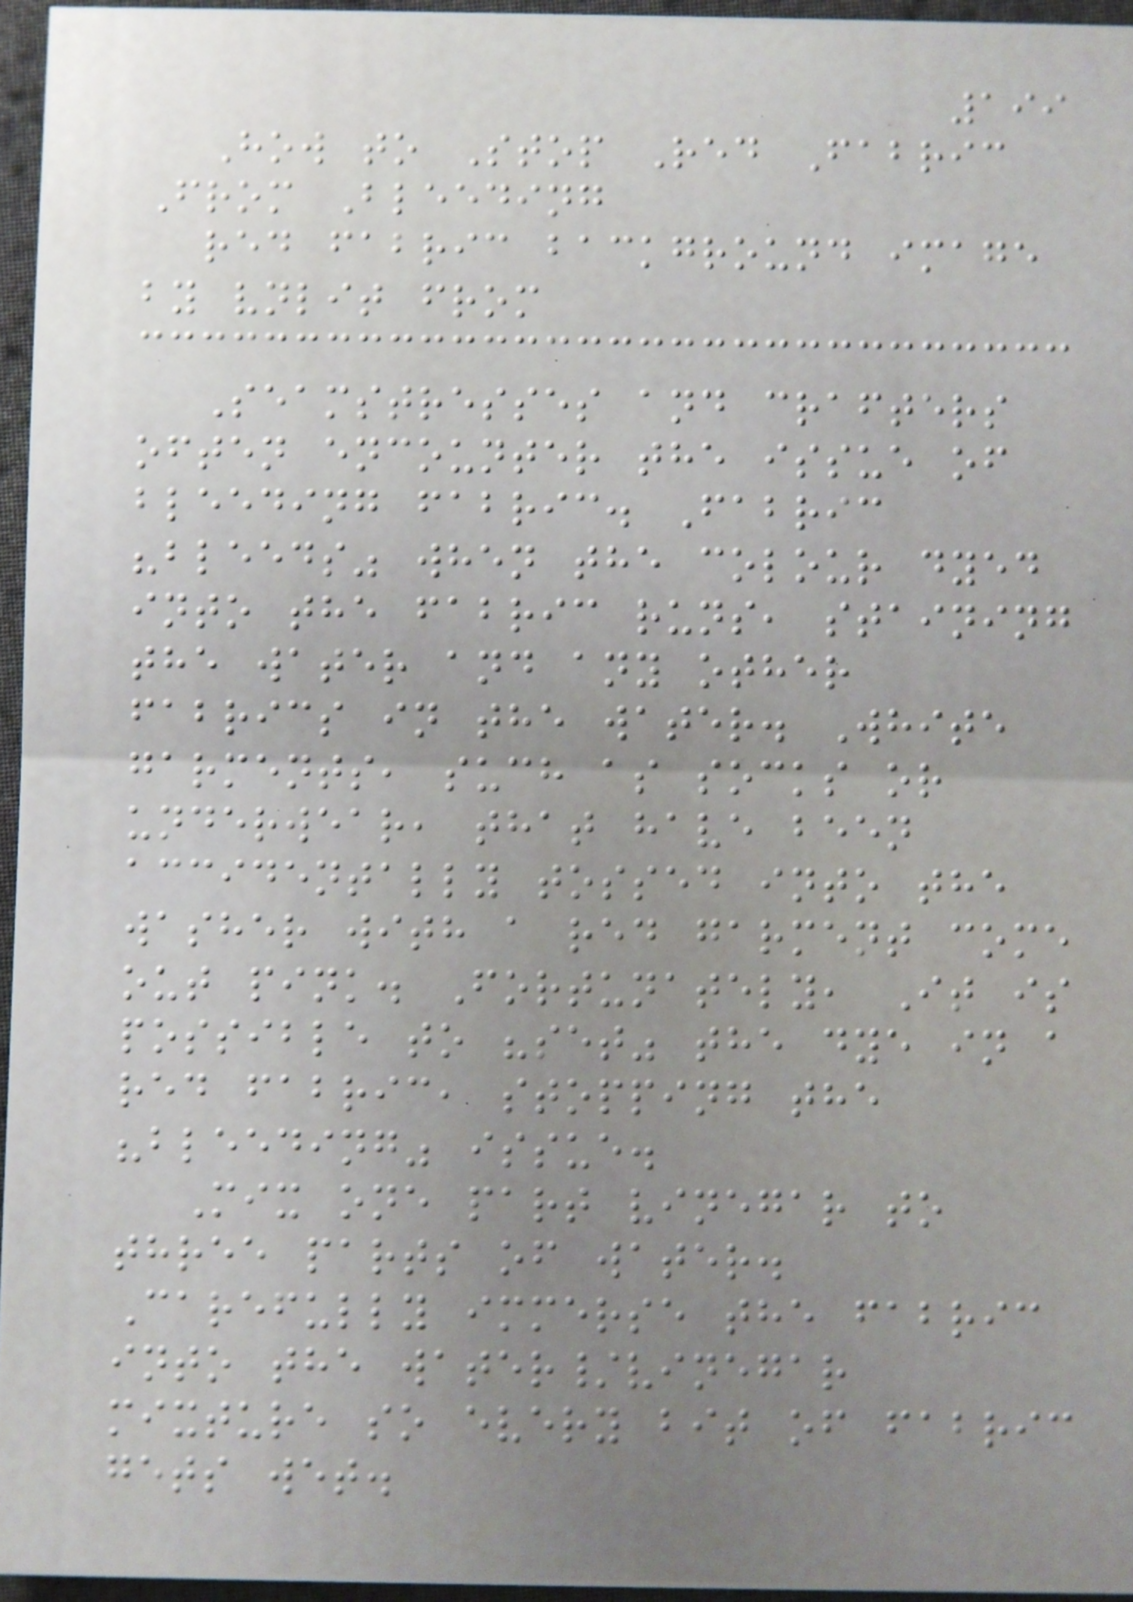199
How to Stop Red Fabric
From Bleeding
red fabric background image
by vnlit from
Seamstresses and crafters
often encounter the issue of
bleeding fabric. Fabric
"bleeds" when the colour dyed
into the fabric runs, staining
the water and any other
fabrics in the water. White
garments, such as socks or
underwear, that have been
accidentally tossed into the
washer with a red garment come
out pink. Fortunately, It is
possible to "set" the dye in a
red fabric, stopping the
"bleeding" issue.
Mix one part vinegar to
three parts of water.
Carefully immerse the fabric
into the water/vinegar
mixture so every bit of fabric
gets wet.
